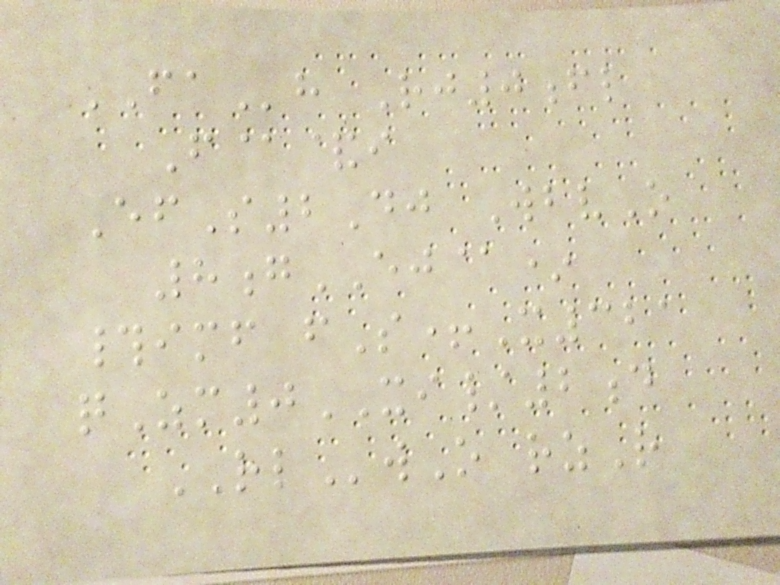FAh Rj0fl
F@&i
EfS2Dj WbvO
8gEJ@*
#imf fS+X321
qZm0XI/2d
RLwO rzR
